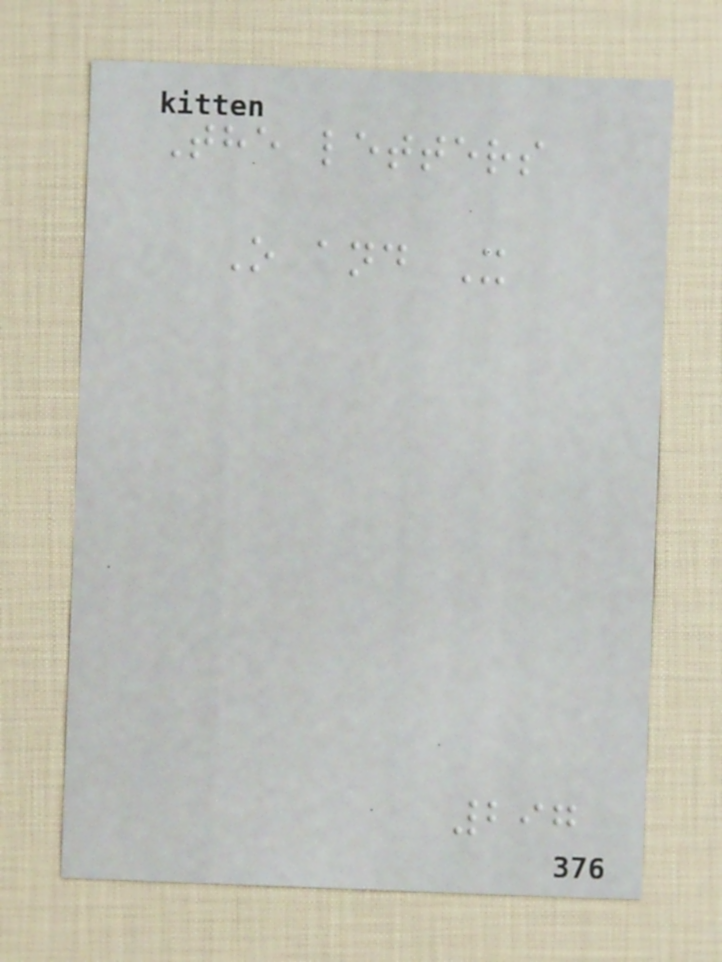The letters
O and X
297
